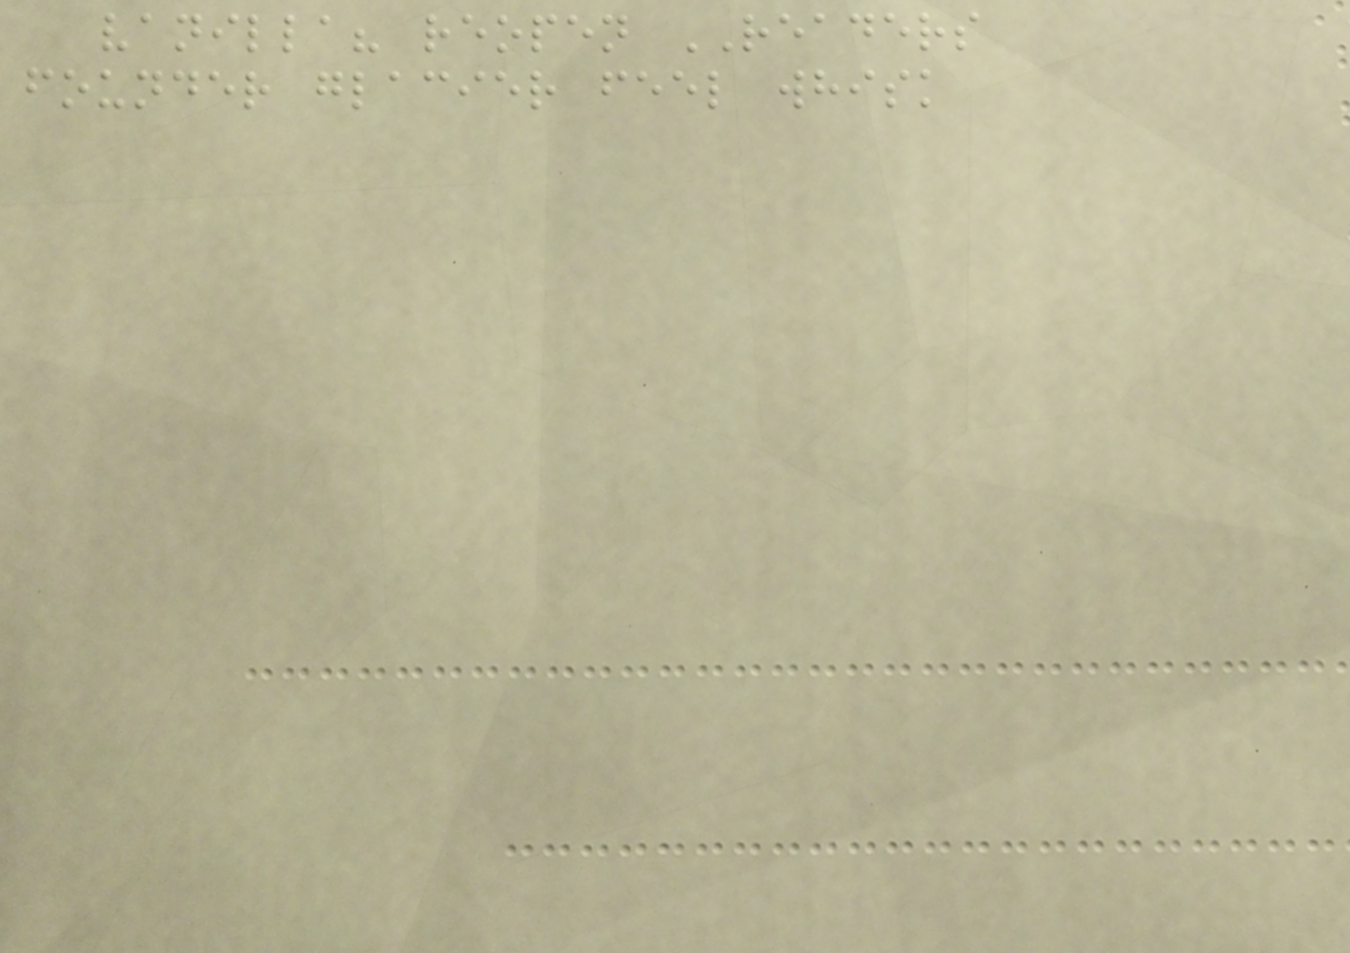vanilla? reopen READERS
founder glacier feel whisk
